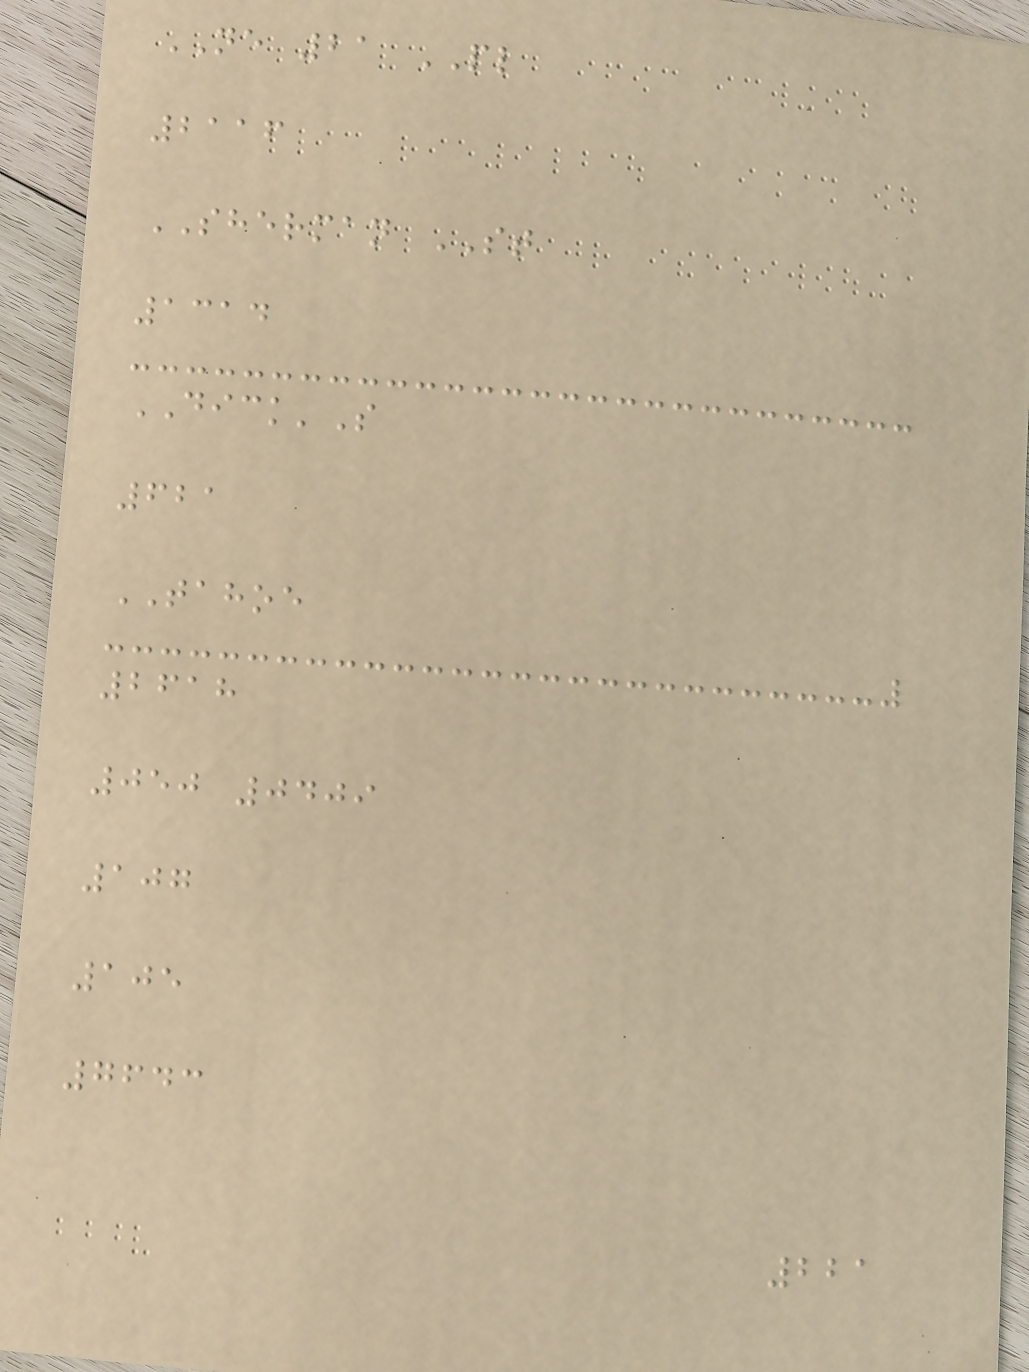NE 21 PL
2116
SHERMAN ST
1314
DICK'S
621
TAHOE
2618
050 0409
107
105
7643
221
